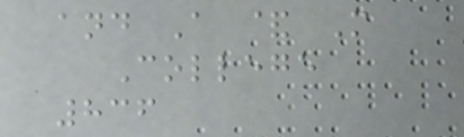and A & M
College
836
